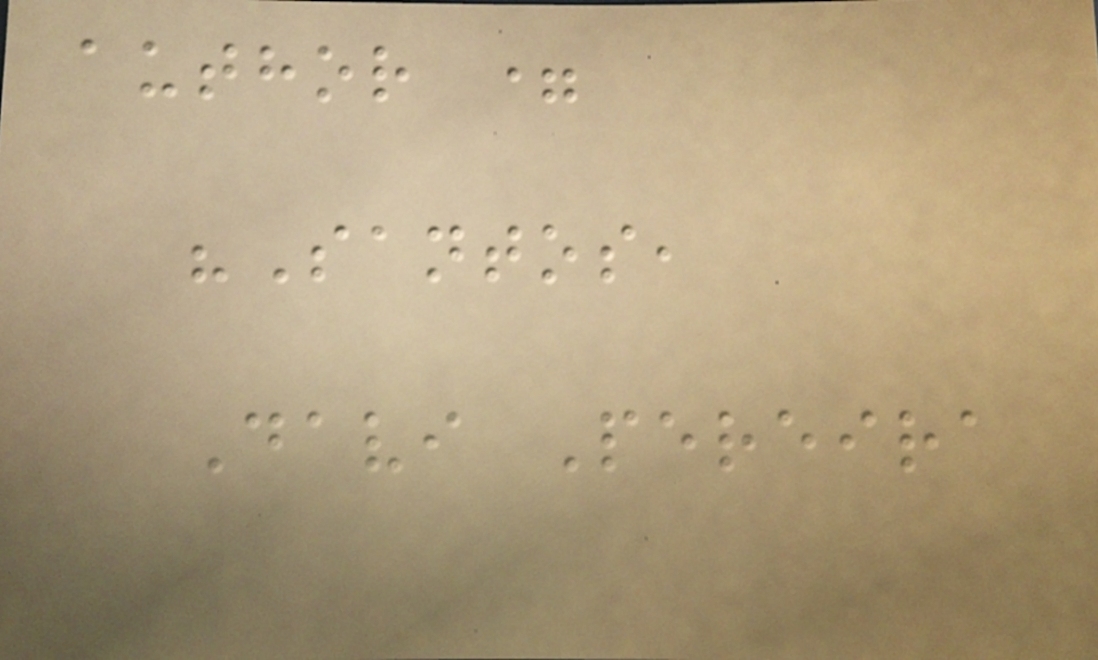author =
"Santos,
Davi Pereira
